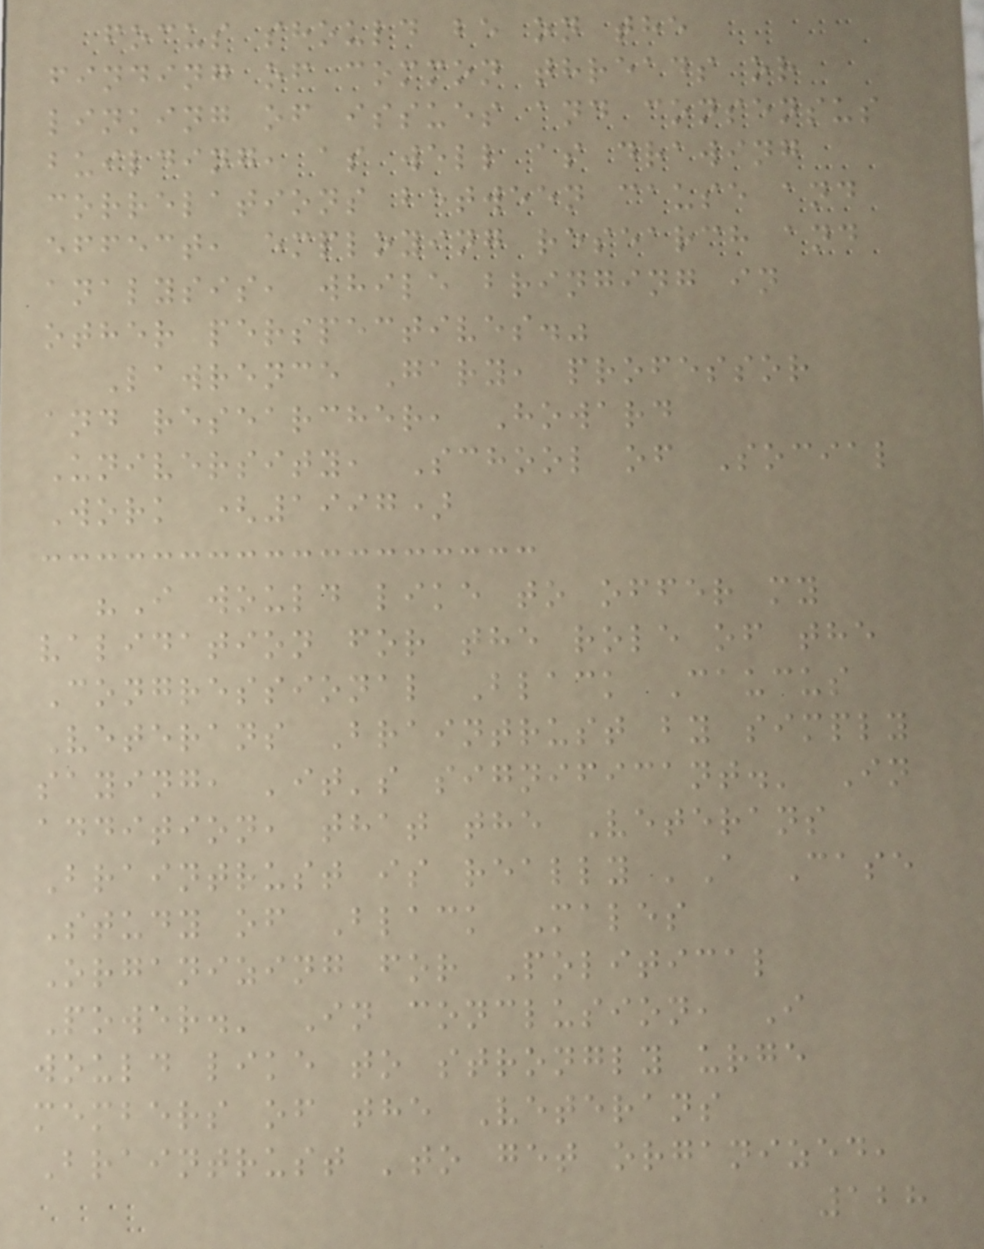focus should be on the
finding of common threads or
linking of issues and consensus
building, as well as drawing
correlations between cause and
effect, employing research and
analysis, while bringing in
other perspectives."
Lawrence Gary, professor
and researcher, Howard
University, School of Social
Work (1997)
"I would like to offer my
validation for the role of the
Congressional Black Caucus
Veterans Braintrust by simply
saying, 'it's significant.' In
addition, that the Veterans
Braintrust is really 'A Case
Study of Black Males
Organizing for Political
Power.' In conclusion, I
would like to strongly urge
members of the Veterans
Braintrust 'to get organized,
128
